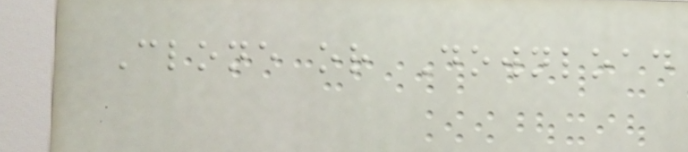Clone or Download
